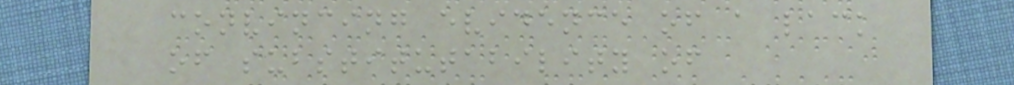convincing evidence of a lack
of substitutability of
